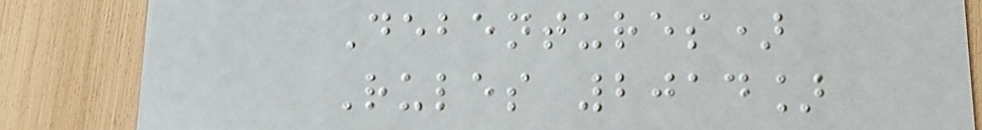Debentures)
Rules 2014]
